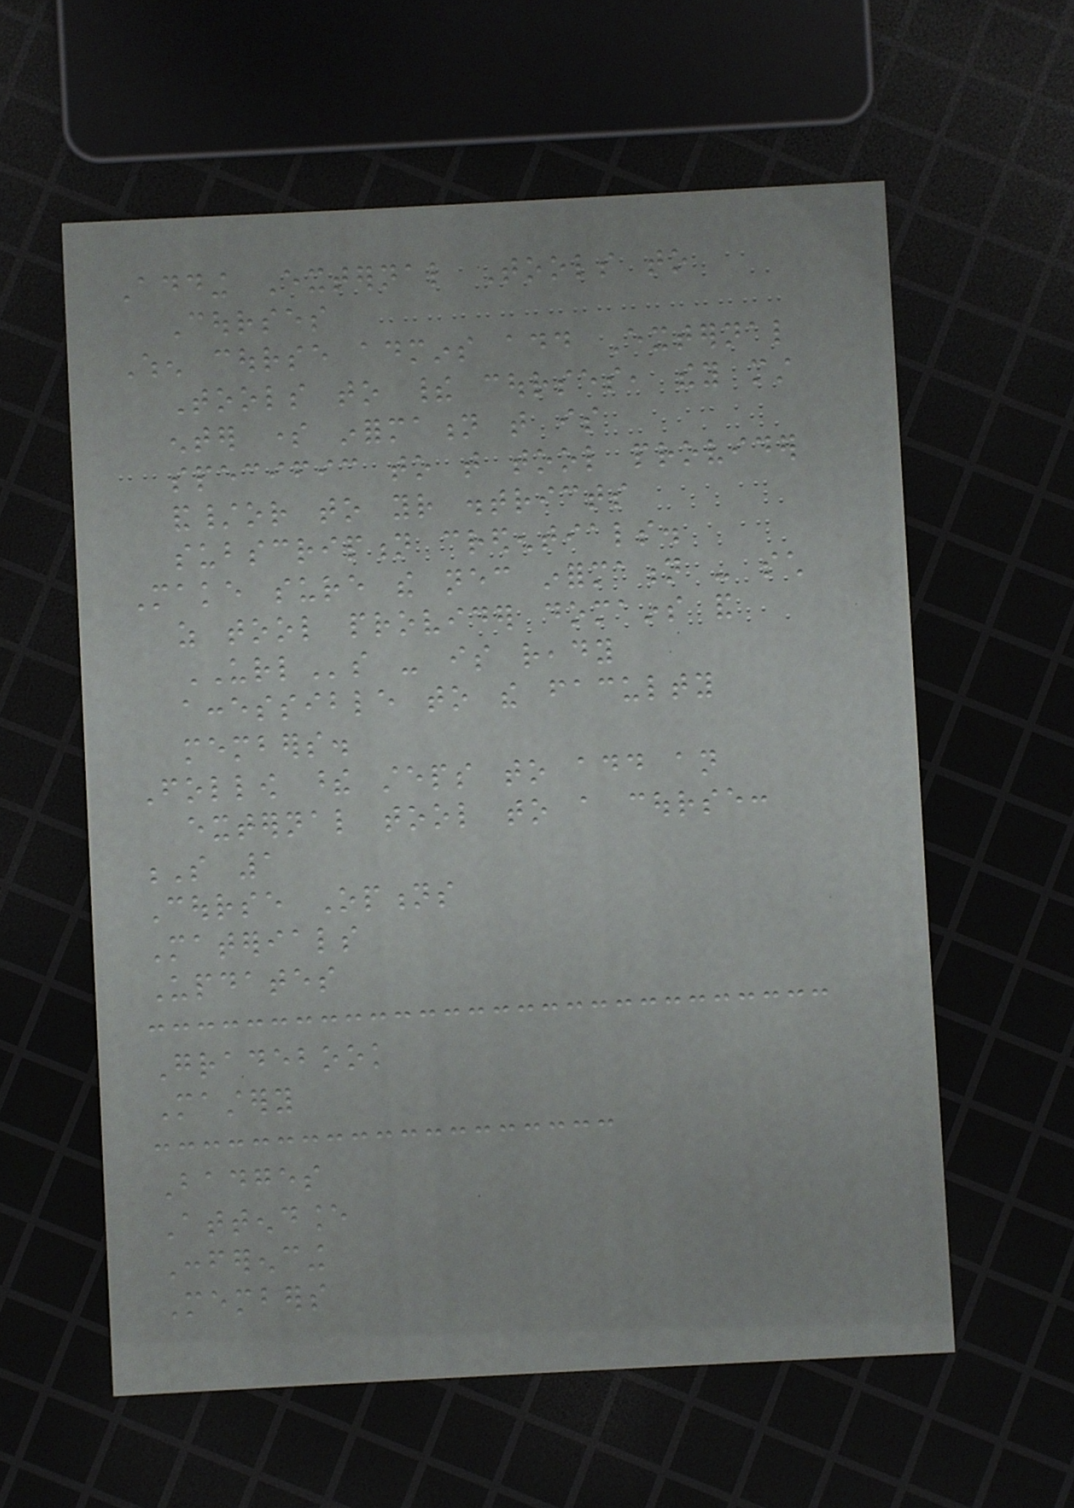Adding External Tools to
Courses
When course admins add External
Tools to their courses, they must
enter some information that is
specific to that tool provider
and/or to your districts
subscription credentials.
Make sure the necessary information - such
as tool provider domains and
URLs - is ready
accessible to the faculty
members.
Follow these steps to add an
external tool to a course:
S 1
Course Options
Materials
Updates
Gradebook
Mastery
Badges
Attendance
Conferencing
Members
